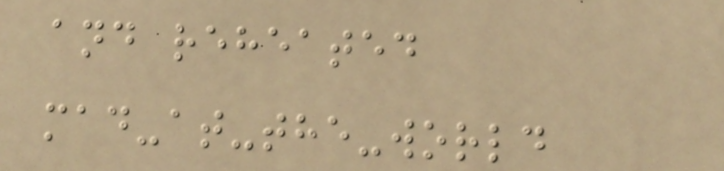and reheated
mad-at-the-world
